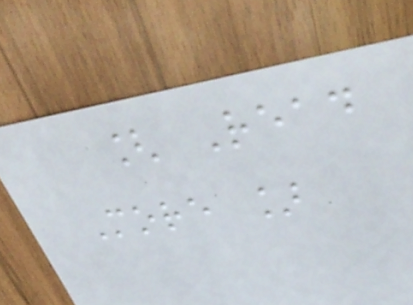[ Read
More ]
